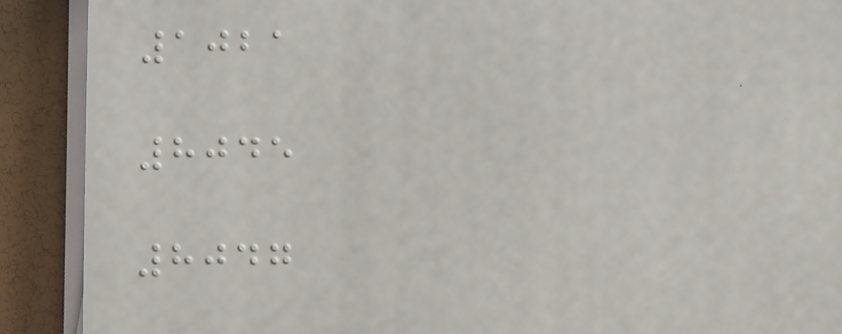1021
8045
8047
